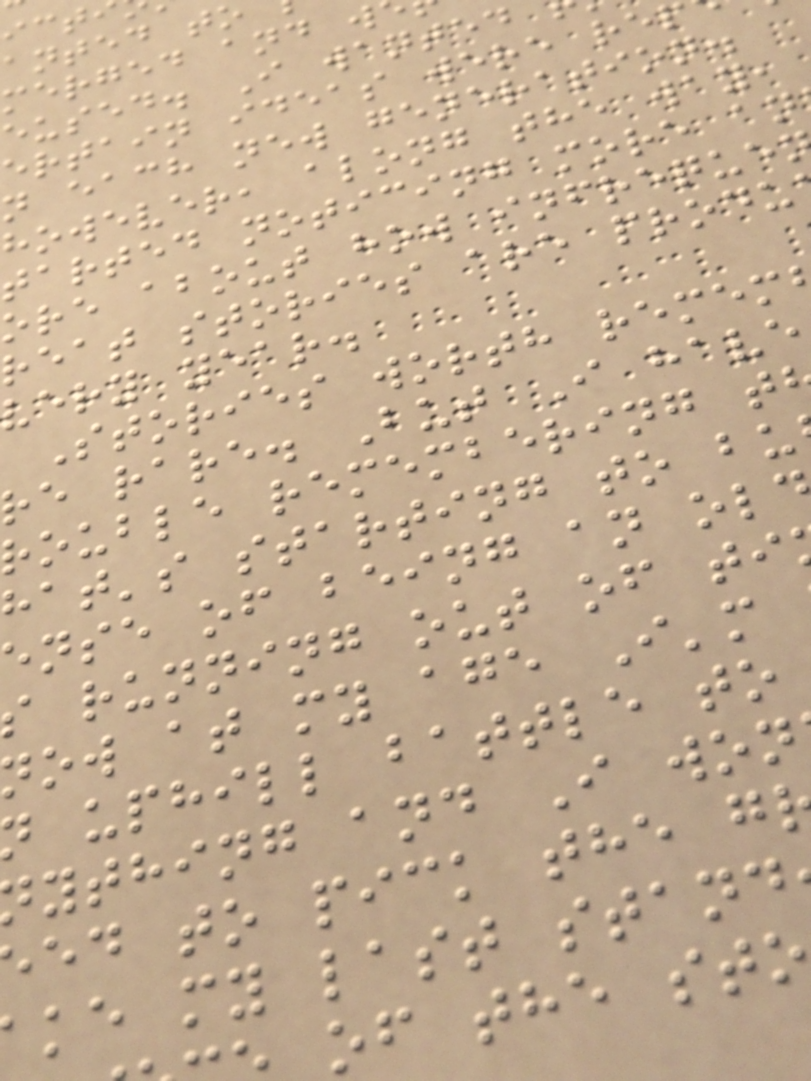anted to
merged and w
eused. I wanted
ertain ideas were re
n each new generation.
however, along the way,
tarted noticing more an
ore about how infreque
reat stories are produ
very year.
Stories worth remem
re rare. But I have
rouble remembering t
hat's starting to bu
ense of being an ol
running out of ti
ow at my age I'm
uphill battle to
ything and I won
ed to pick the g
ke my last stand
of the sto
